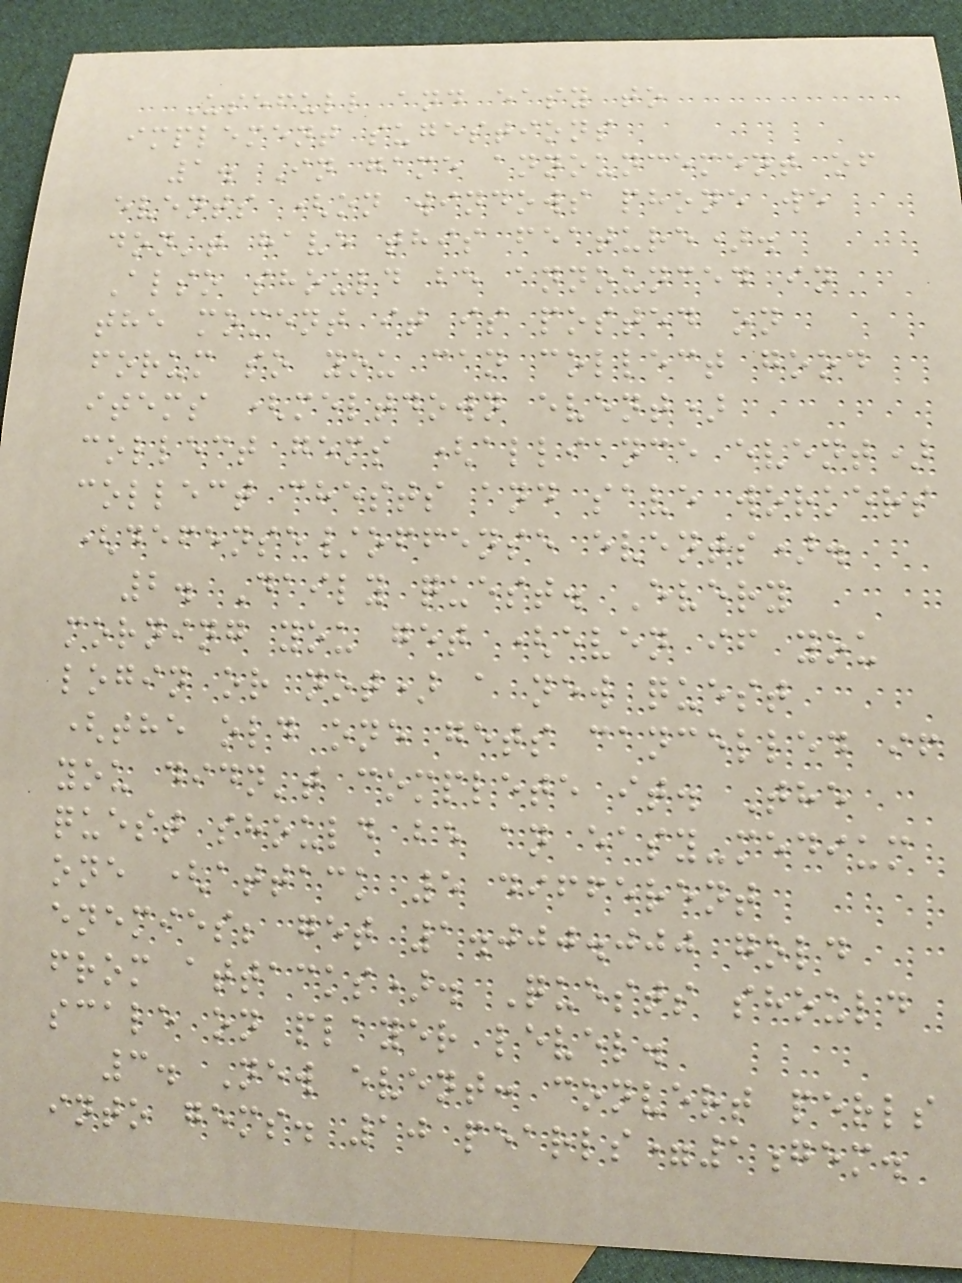Usefull and easy to
implement sugestions
1. In game announcement of
events (on windows phone we
don't have this feature).
Also should be announced in
the moment it is posted on
forum so you can collect good
items (meltdown event)
collect gems (alliance event)
collect chests and save workers
(defense/offense events).
2. Daily quest. Every
morning you get (even if you
login or not) a new quest
(the old one gets cancelled if
you didn't complete it. The
quest should be an easy-medium
one (attack 5 different
enemies; get 1.000.000 gold
from attacks). Quests should
scale on player level.
3. New event: convert perls
into gems. 10 pearls=1gem.
